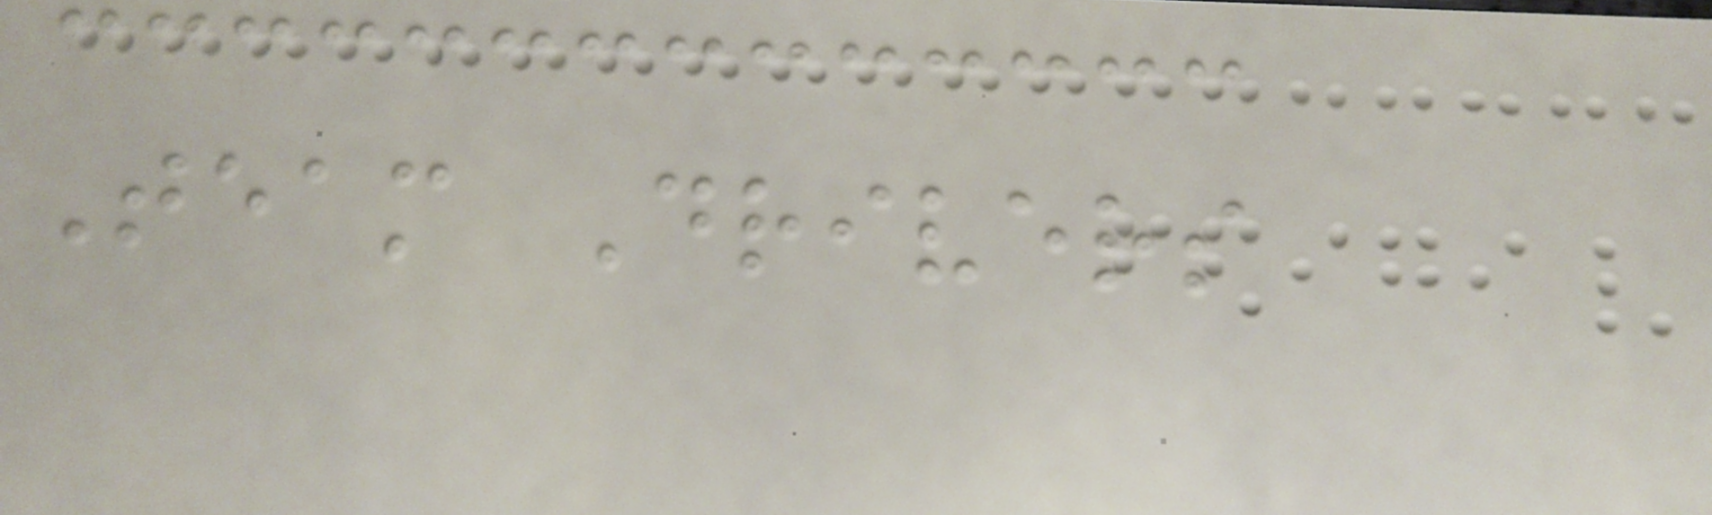Team Drivers
